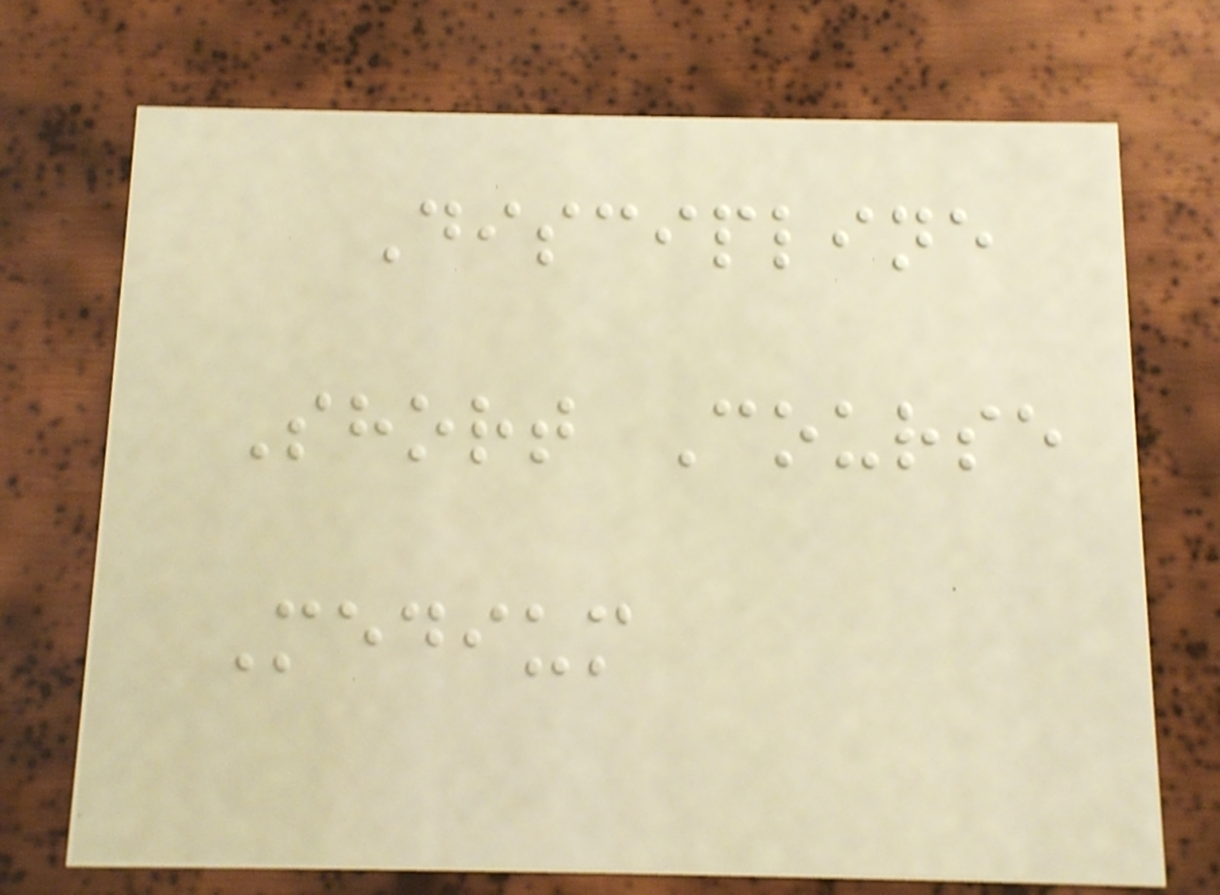Discipline
Short Course
Medium
